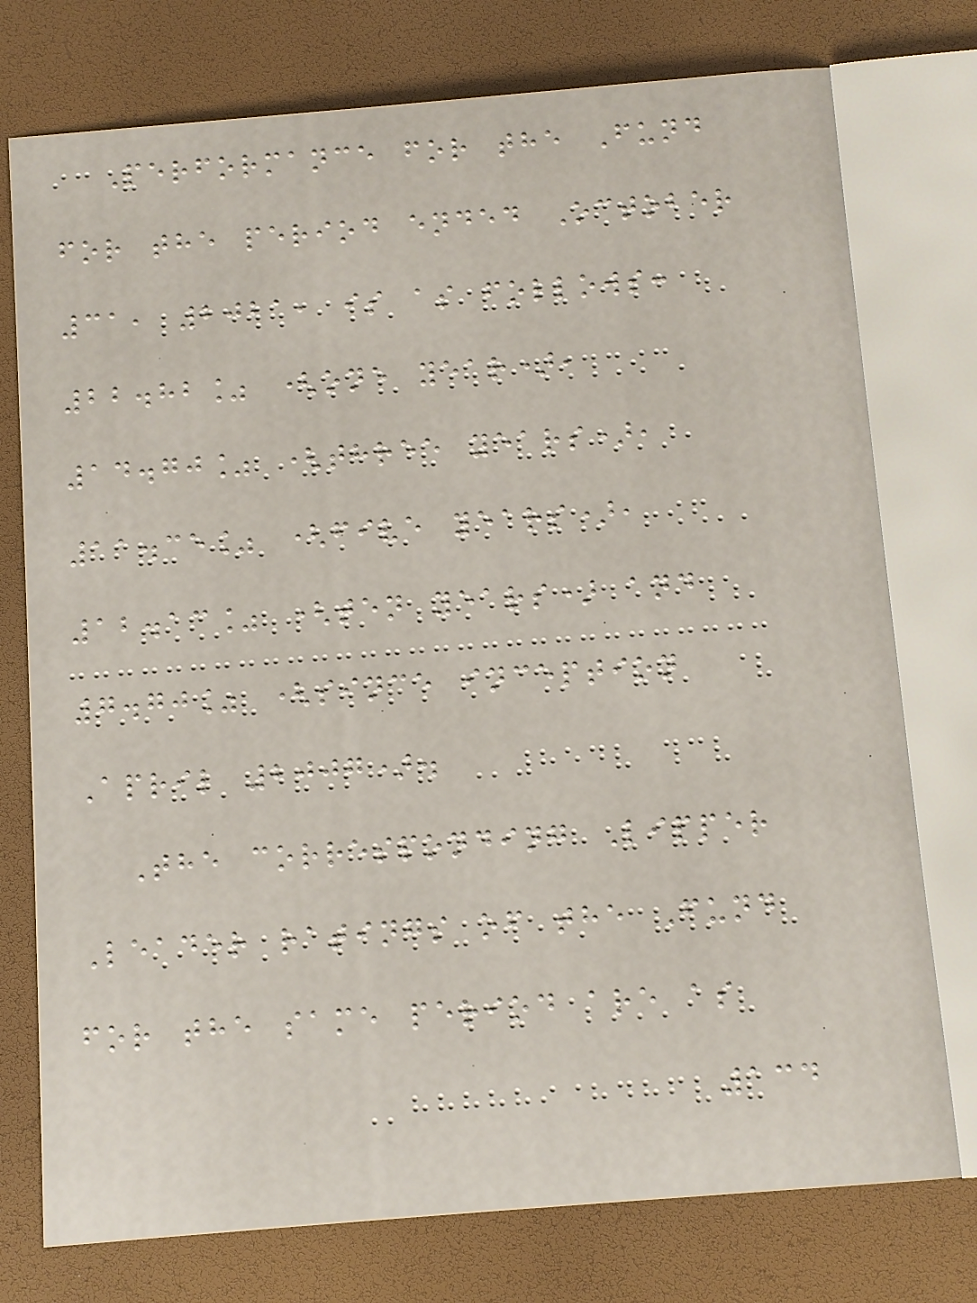Performance for the Fund
for the period ended October
31, 2021, is as follows:
22.82% (one year),
14.70% (three years),
11.35% (five years),
12.13% (ten years) and
7.70% (since inception
April 2007).
The corresponding Lipper
Leader ratings of the Fund
for the same period are as
134
